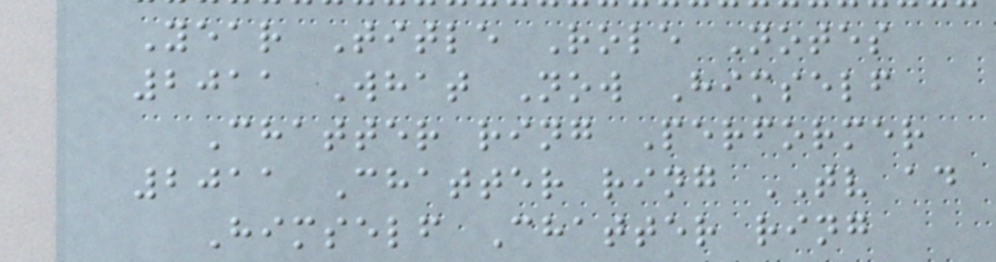Year Title Role Notes
2011 What Now Himself
Chatter ring Performer
2011 Chatter ring TV ad
Himself Chatter ring
